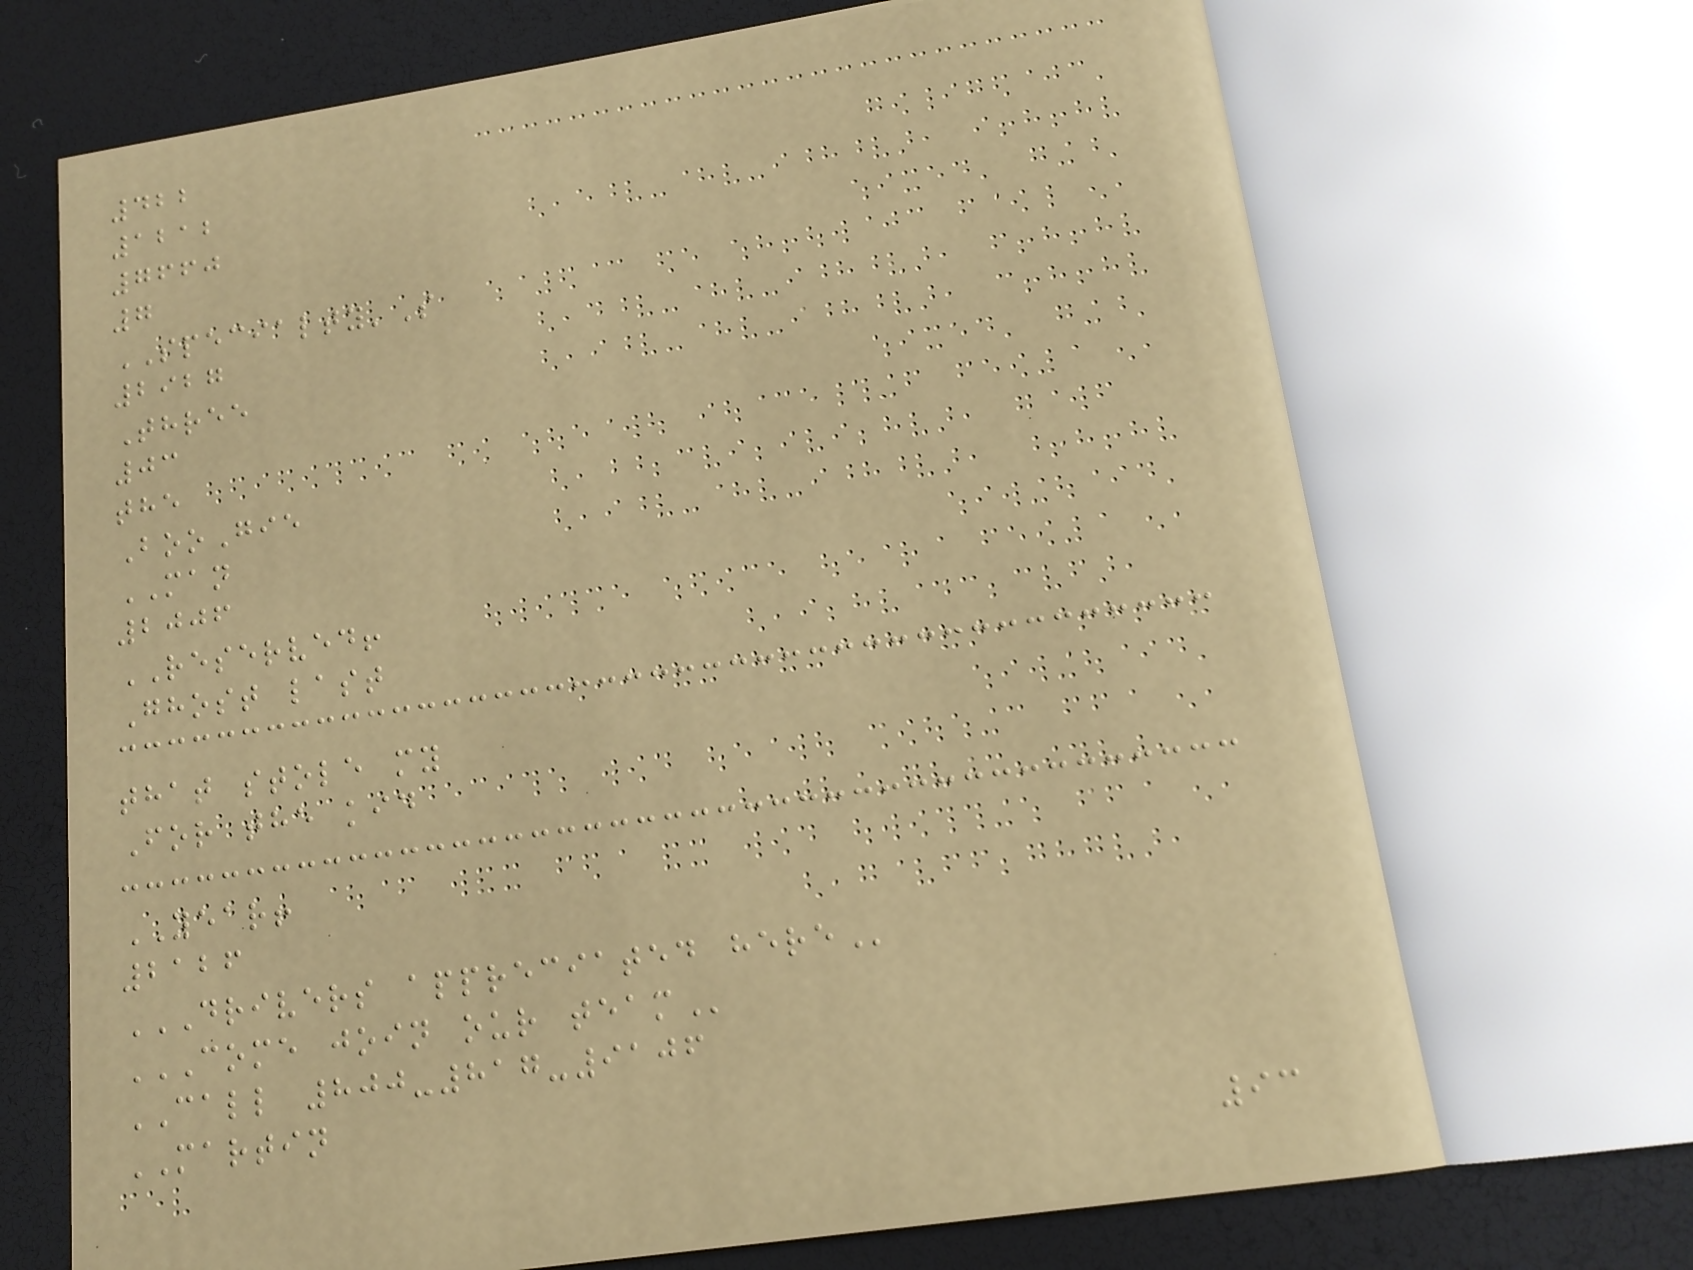422
1212
7660
7
SPECIALTY'S
2927
Three
03
the
BooGie
MAN
2006
RESERVED!
Ghost last
that stole my
For the kid
YEAR!
2126
DRIVERS APPRECIATED HERE
COME JOIN OUR TEAM
CALL 800-817-9106
MARTIN
93
